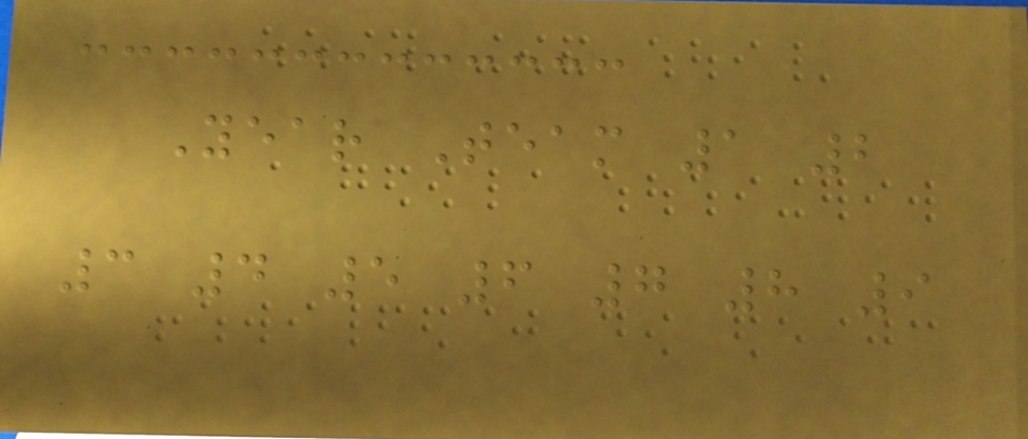Year Team 1 2
3 4 5 6 7 8 9
